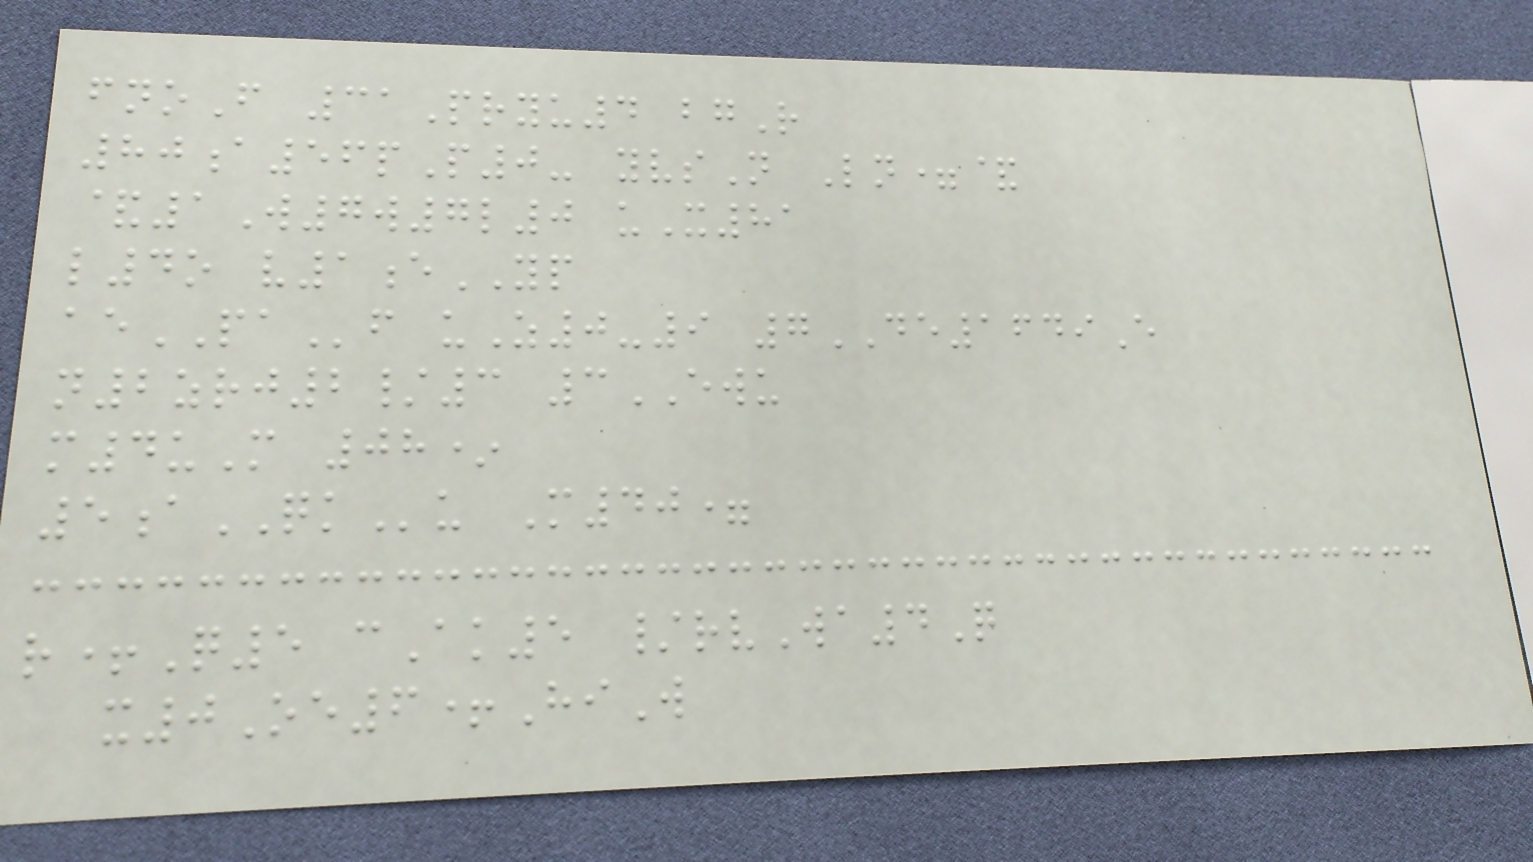fnoF 31Pryu4 bgR
80a56pP0- yvsN Ln=&
&1W7w7l0 uX81
l4o v1eYP
aePAf uZ0-9 7DE1649E
n2zrj2/3 3EWU
m4uM 08*
5aQKu M40=
r+Q5 cAk5 /rvWa4Q
x0Oe6+HiW
